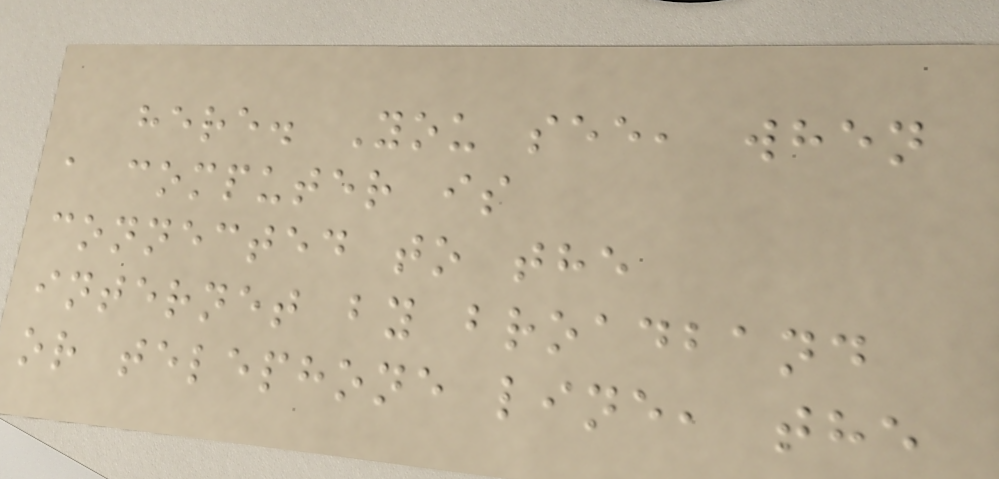here. You see, when
a computer is
connected to the
internet by broadband
or telephone line, the
